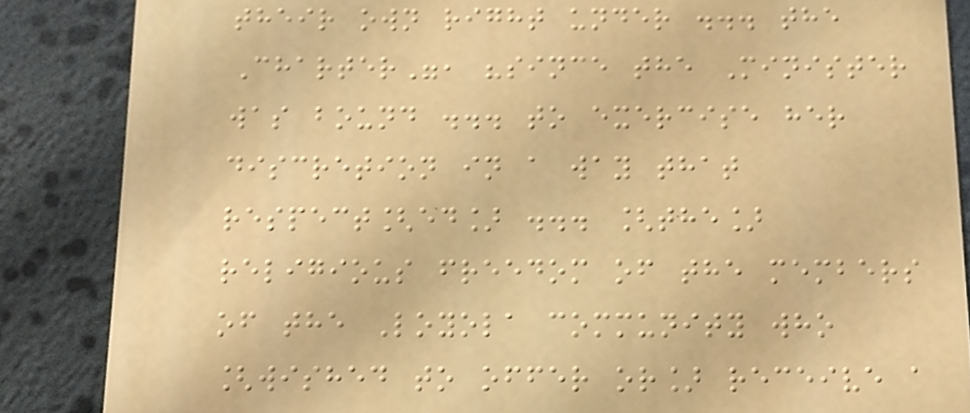their own right under ... the
Charter", "since the Minister
was bound ... to exercise her
discretion in a way that
respect[ed] ... [the]
religious freedom of the members
of the Loyola community who
[wished to offer or] receive a
